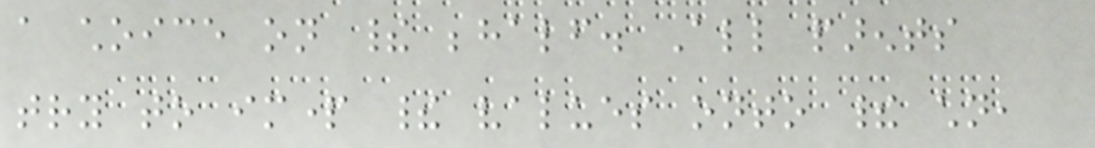a choice on their behalf. All parents
try to impart their values onto their children,
